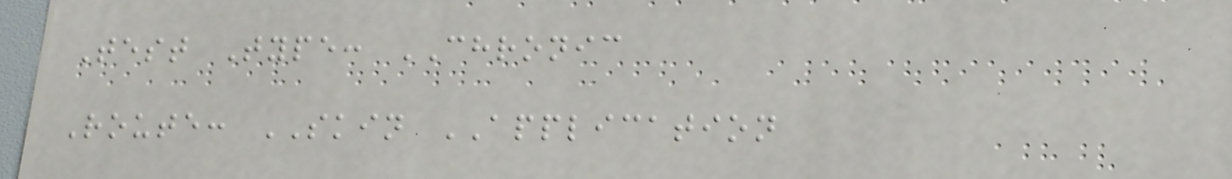Test Type: CHRONIC
Route: SKIN APPLICATION
